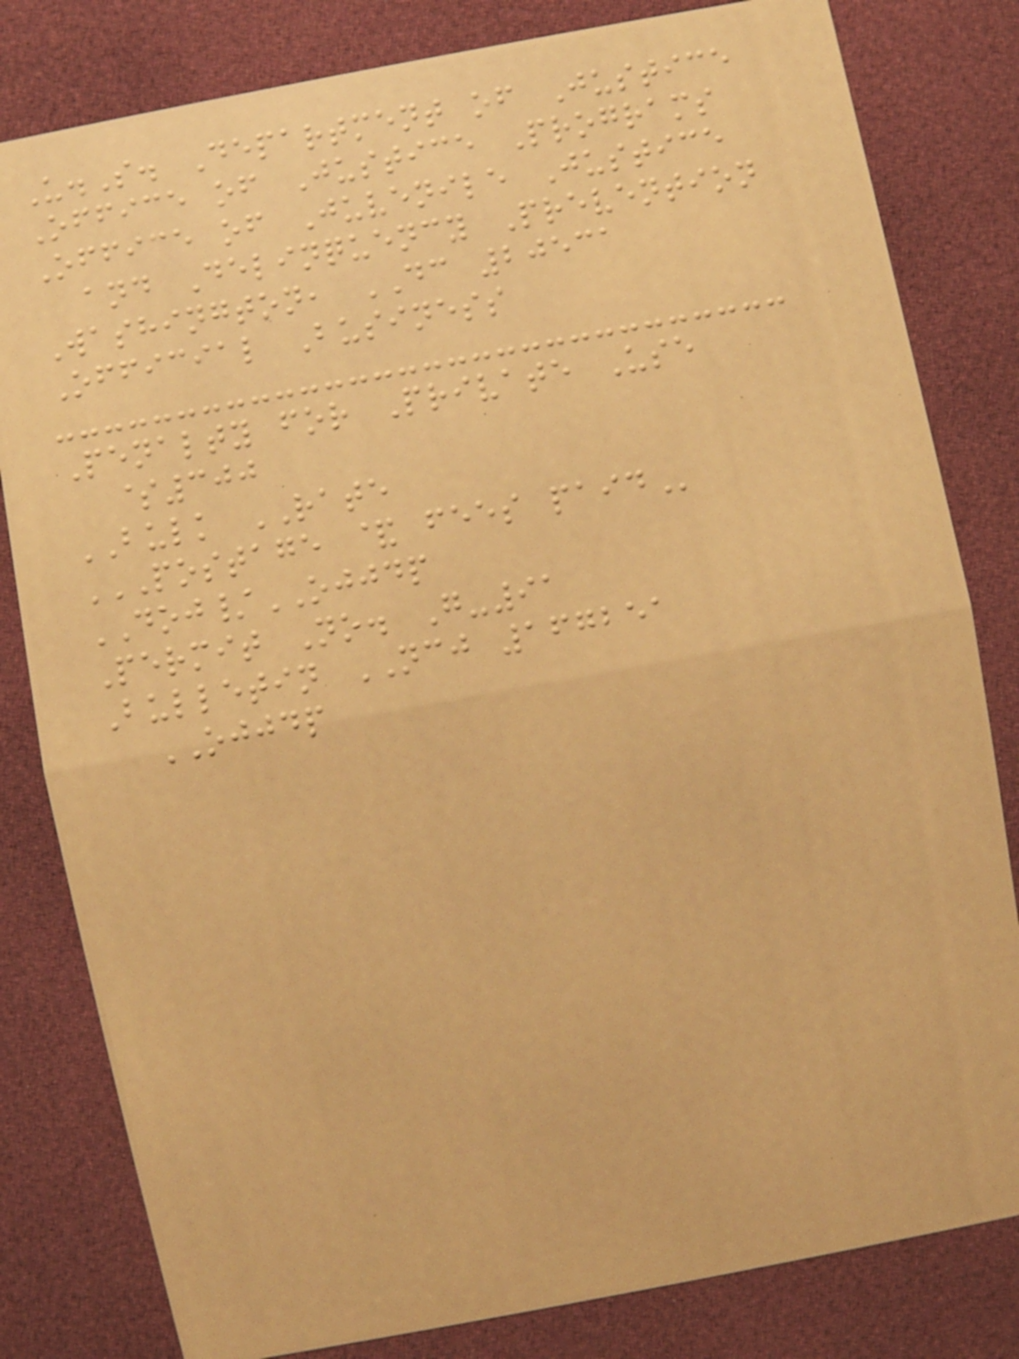U.S. Department of Justice
Office of Justice Programs
Office of Juvenile Justice
and Delinquency Prevention
Washington, DC 20531
Official Business
Penalty for Private Use
$300
BULK RATE
POSTAGE & FEES PAID
DOJ/OJJDP
Permit No. G-91
Bulletin NCJ 167251
OJJDP
